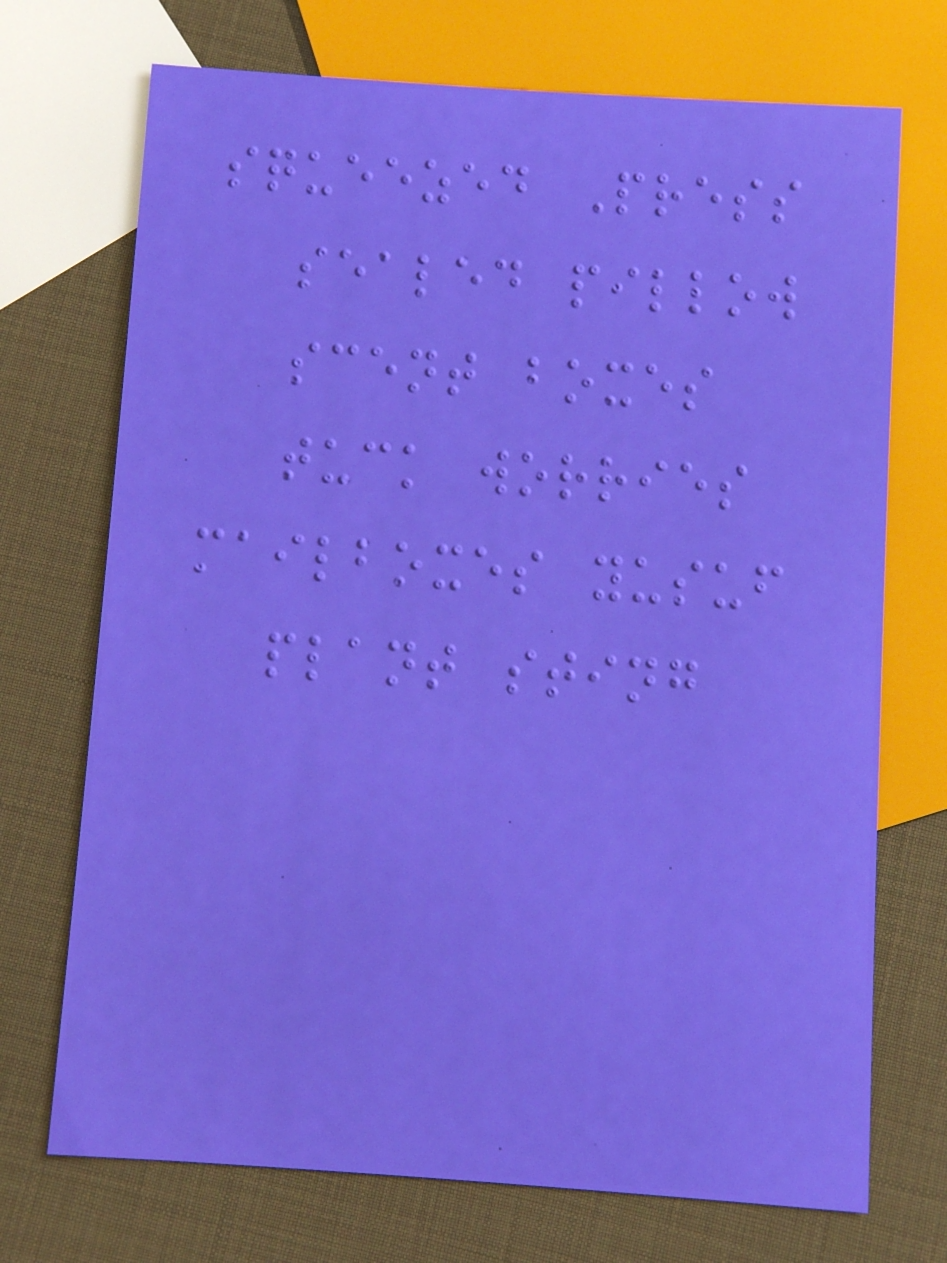squeezed Press
sealed pillow
scent boxes
tuck worries
mailboxes yusuf
plant sting
